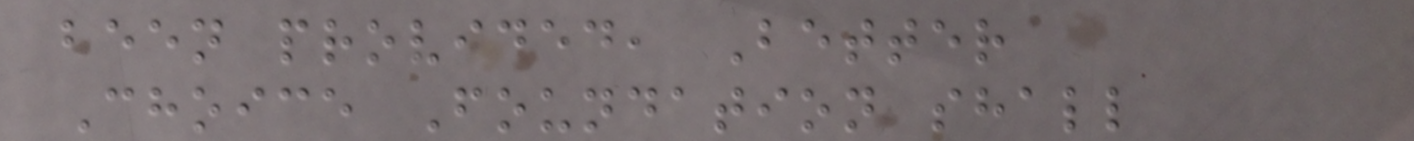been provided, Better
Choice Foundation shall
